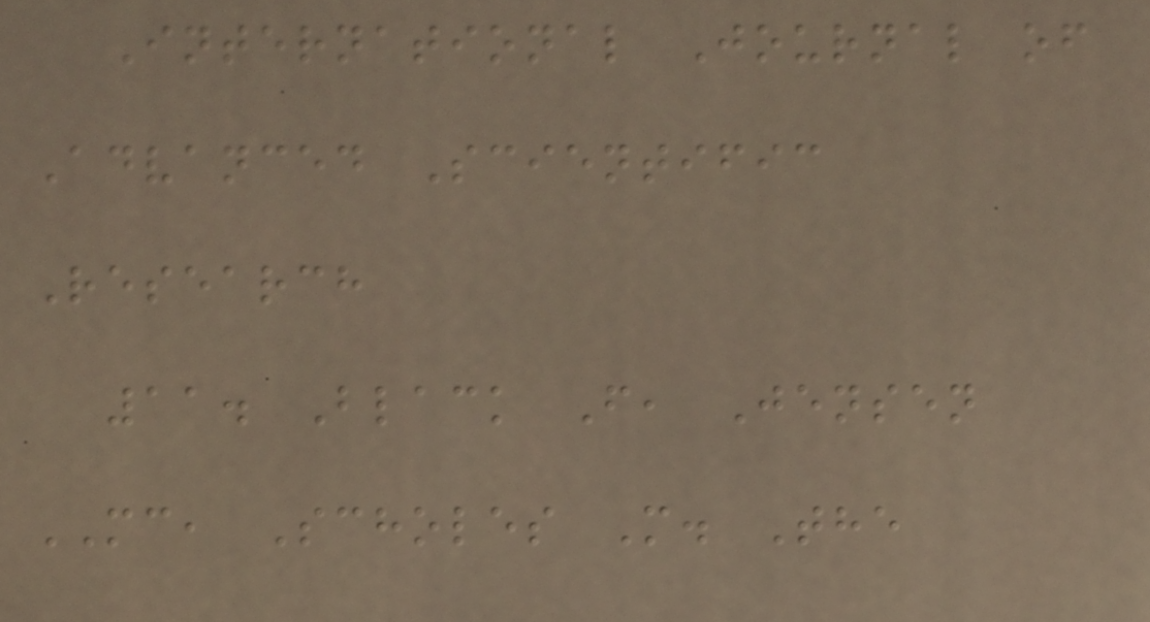International Journal of
Advanced Scientific
Research
11. Black F, Jensen
MC, Scholes M. The
